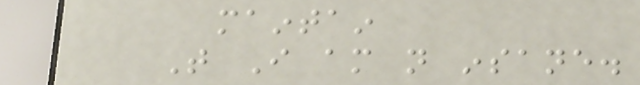maintain
That I am not insane.
